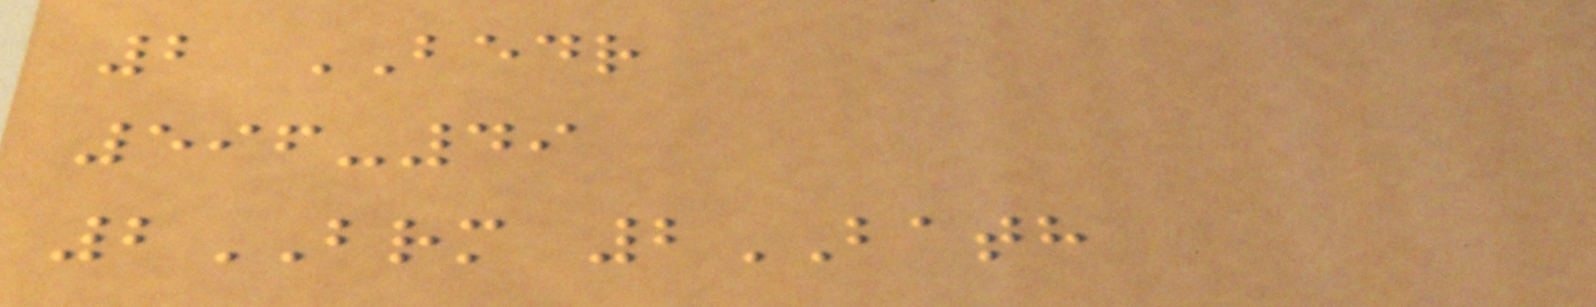2 BEDR
596-49
2BRM 2BATH
